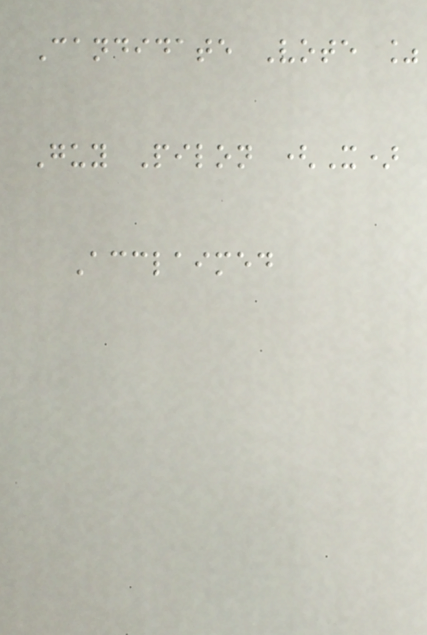Candidate Vote %
Guy Pilon (X)
Acclaimed
